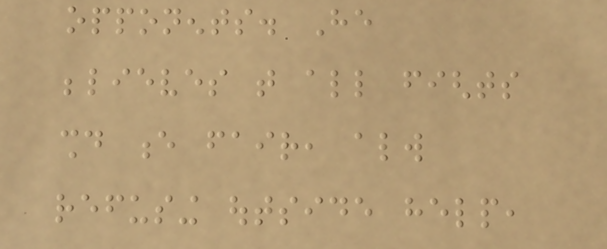opponents. He
believes that all fights
should e fair, always
refusing outside help,
